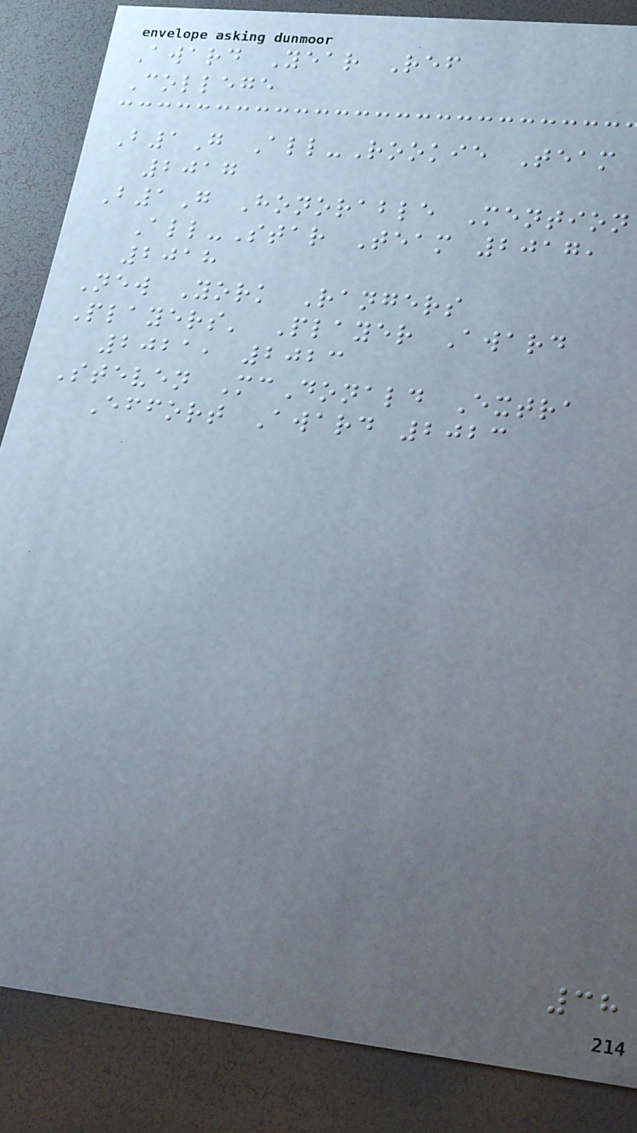Award Year Ref
College
B1G All-Rookie Team
2017
B1G Honorable Mention
All-Star Team 2017,
2018
New York Rangers
Players' Player Award
2021, 2023
Steven McDonald Extra
Effort Award 2023
38
